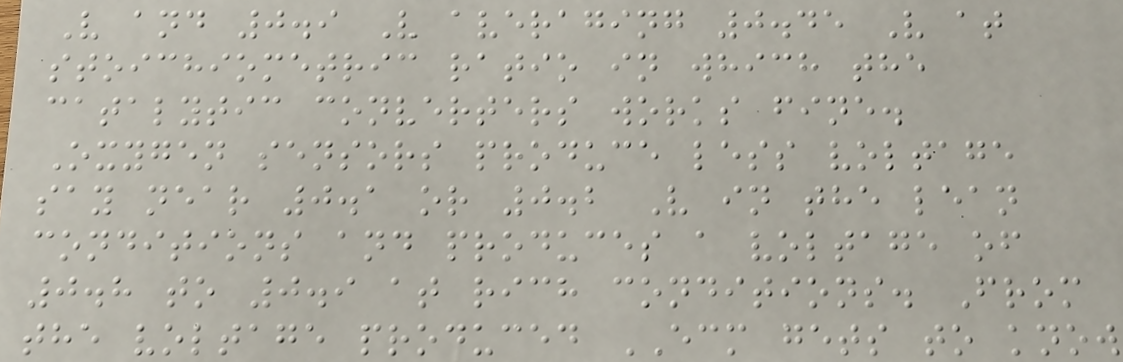V and 0.9 V averaging 0.45 V at
stoichiometric ratio in which the
catalytic converters works fine.
Oxygen sensors produce less voltage
say near 0.1 or 0.2 V in the lean
conditions and produces a voltage of
0.8 to 0.9 at rich conditions. From
the voltage produced ECM gets to know
